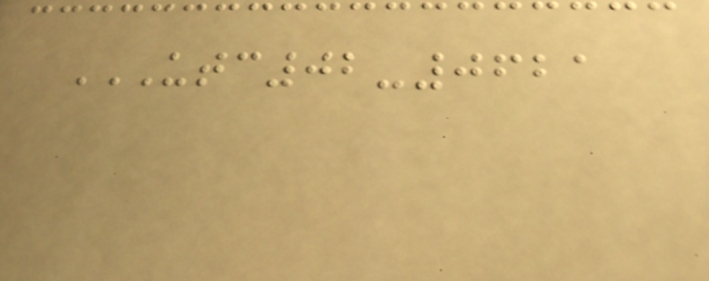UTC02-0621
